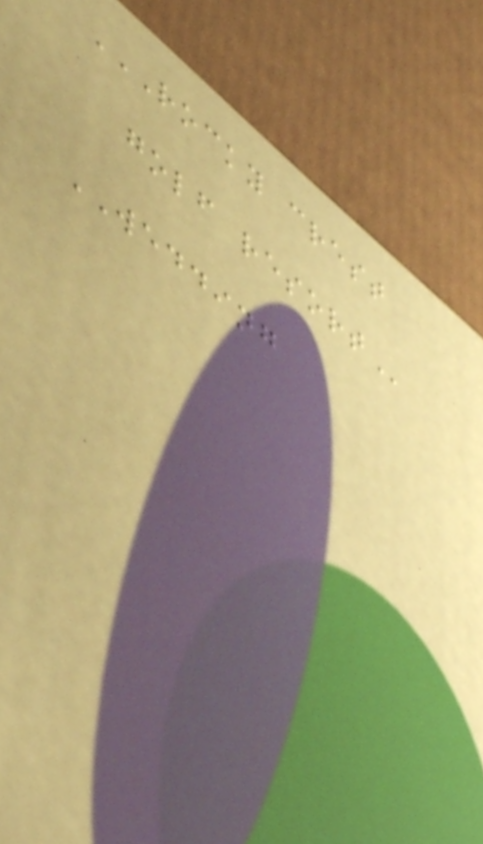ROCKY CREST
GOLF RESORT
WEDDING
